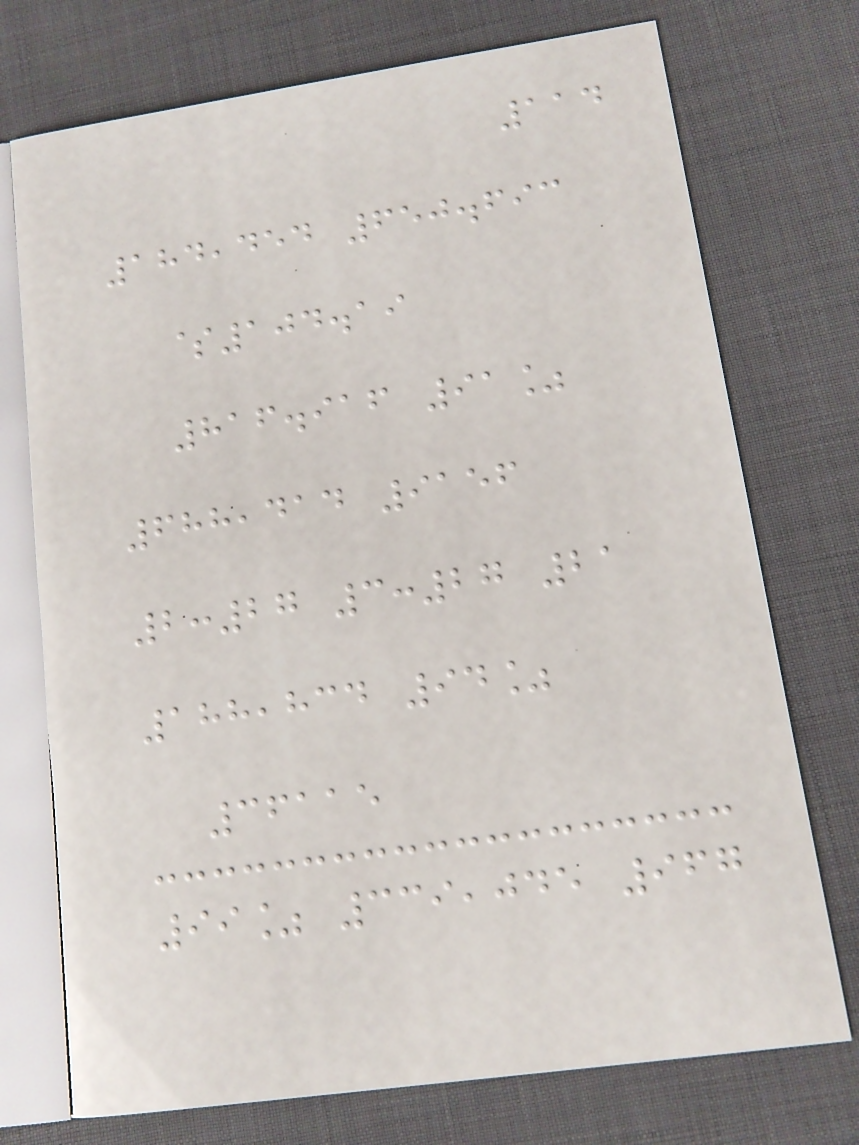114
184,454 650.693
$104.19
816.916 91%
688,414 9156
2:27 3:27 21
188,834 94%
36115
99% 339,045 967
